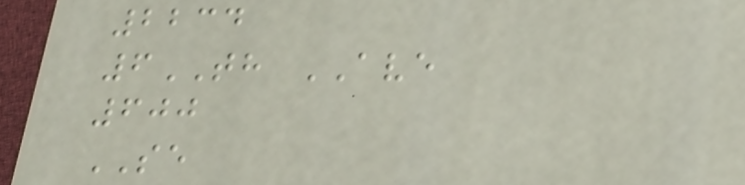2234
6TH AVE
600
SE
